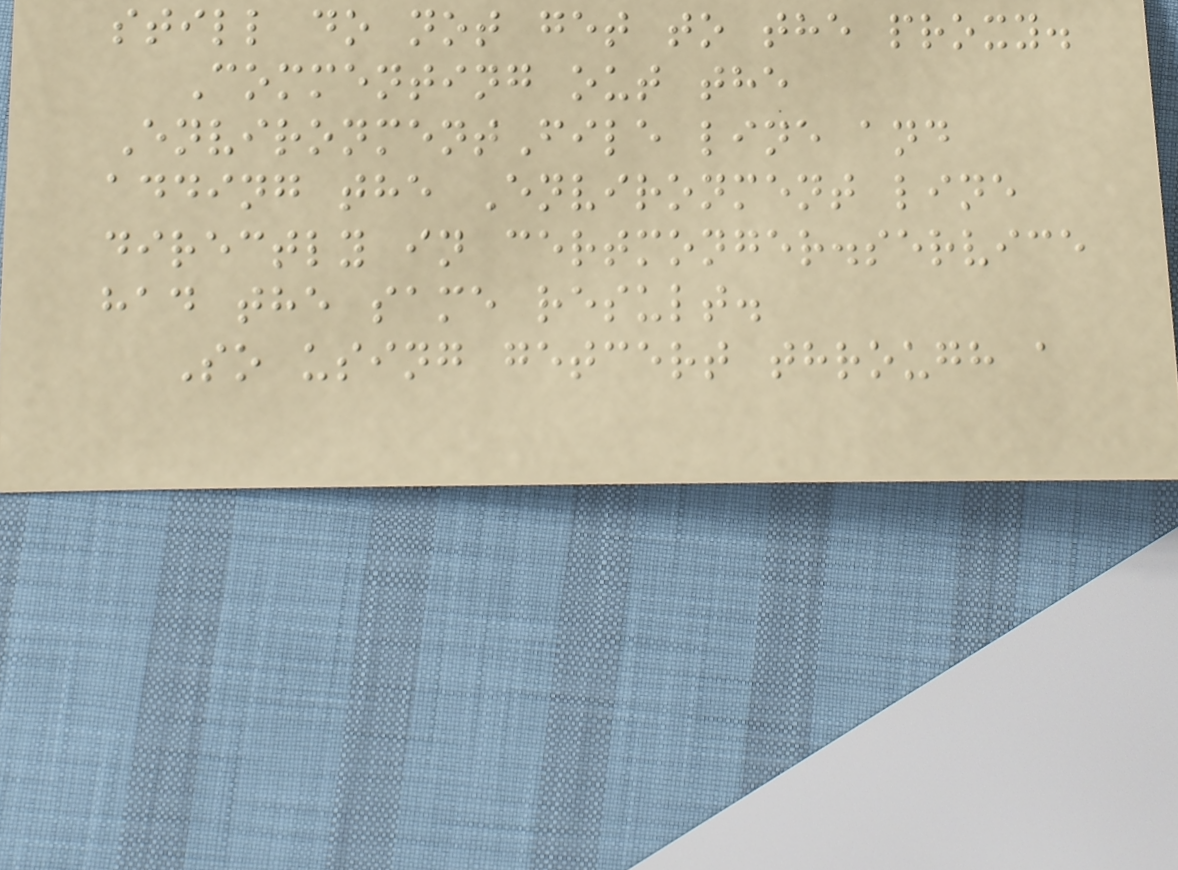still do not get to the proxy.
Commenting out the
EnvironmentFile line and
adding the Environment line
directly in certmonger.service
had the same result.
So using getcert through a
